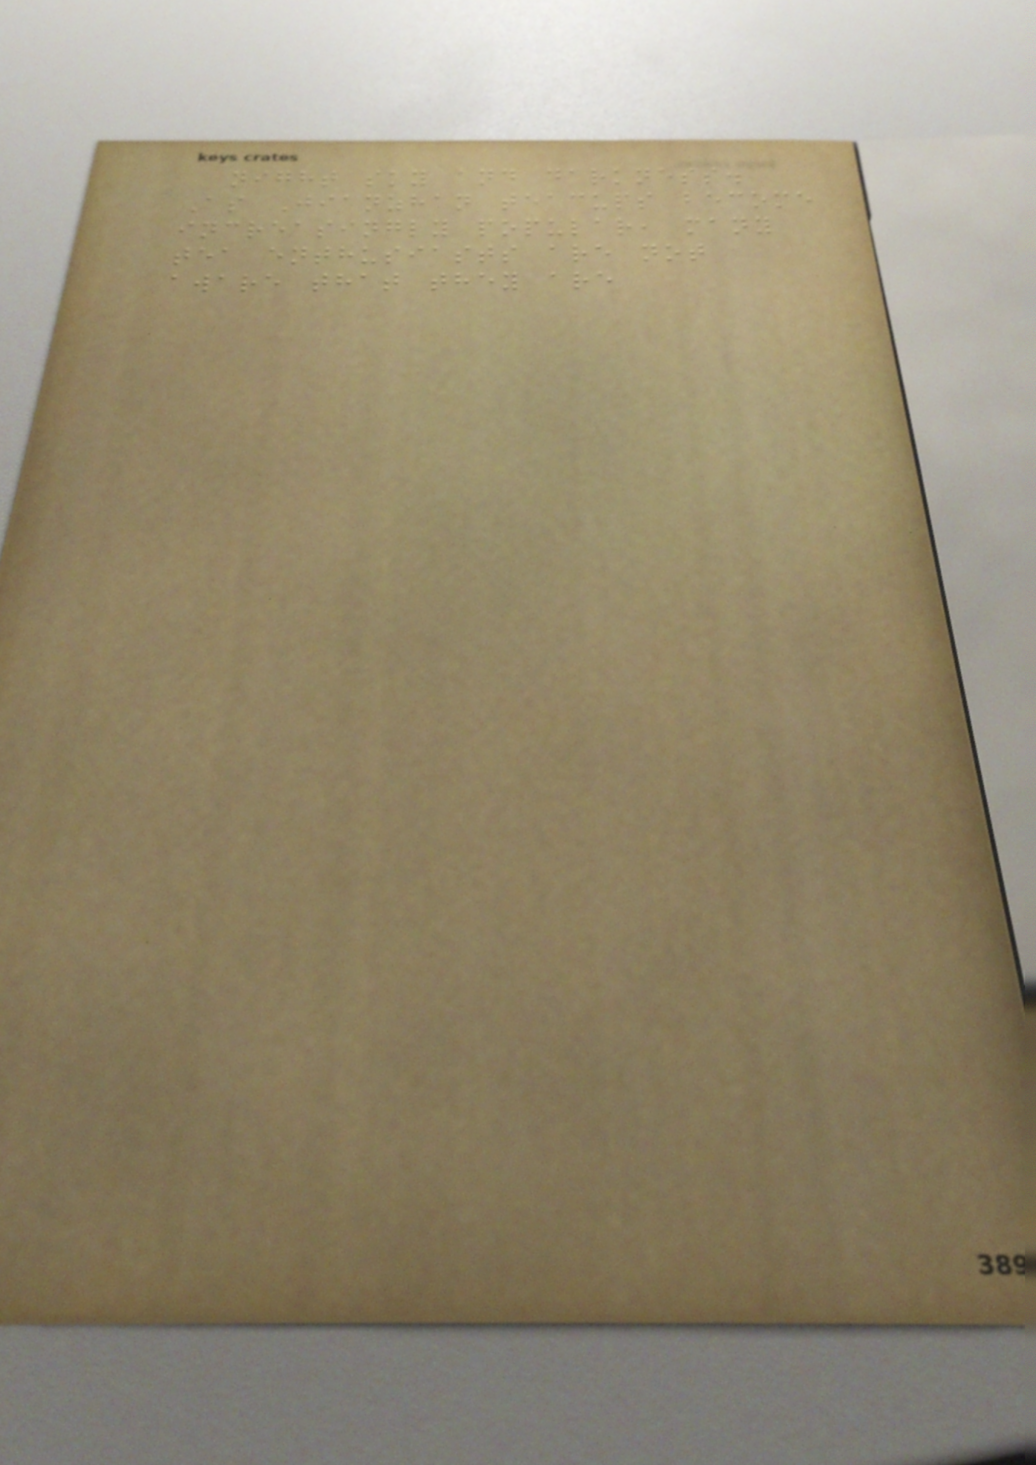night sky and darkness.
As Jianzhan teacups become
increasingly popular, many
tea enthusiasts are not
aware that they are
